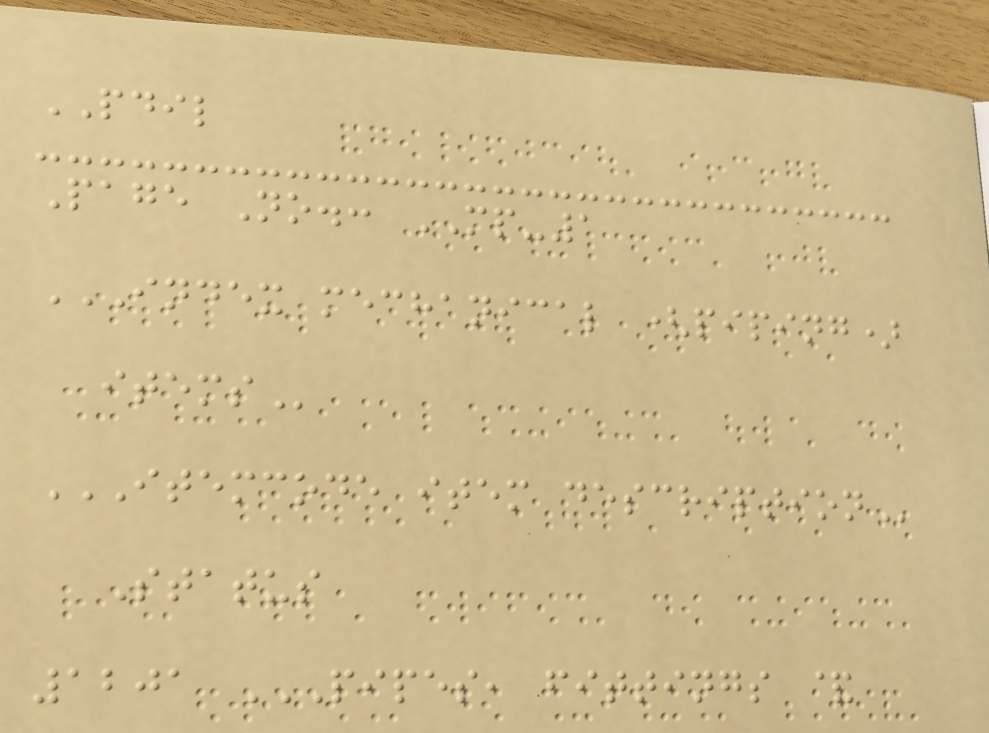PDIL
Page No.: MP-1
INDEX MECHANICAL (PIPING)
ITEMS
ITEMCODE ITEM DESCRIPTION
Status
1201 PIPES, FITTINGS &
